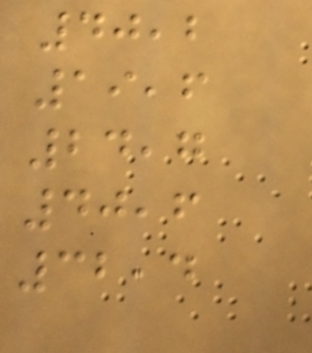40,2
19,6
24,7
40,6
32,4
